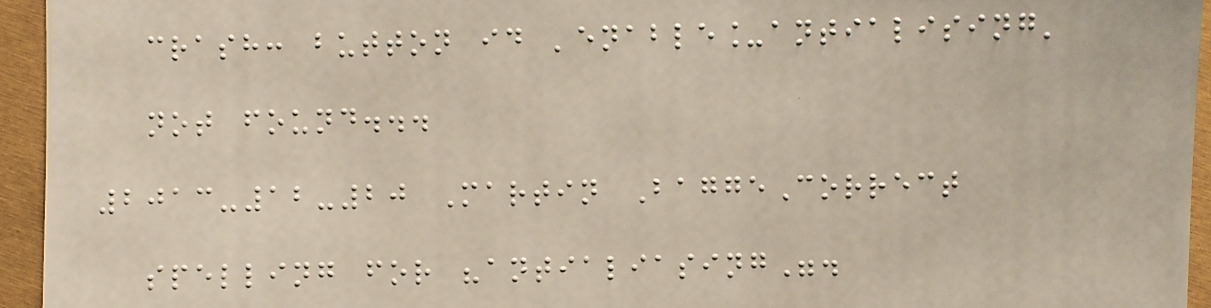crash: button id 'enable_antialising'
not found...
2013-12-20 Martin BaggeCorrect
spelling for "antialiasing".
